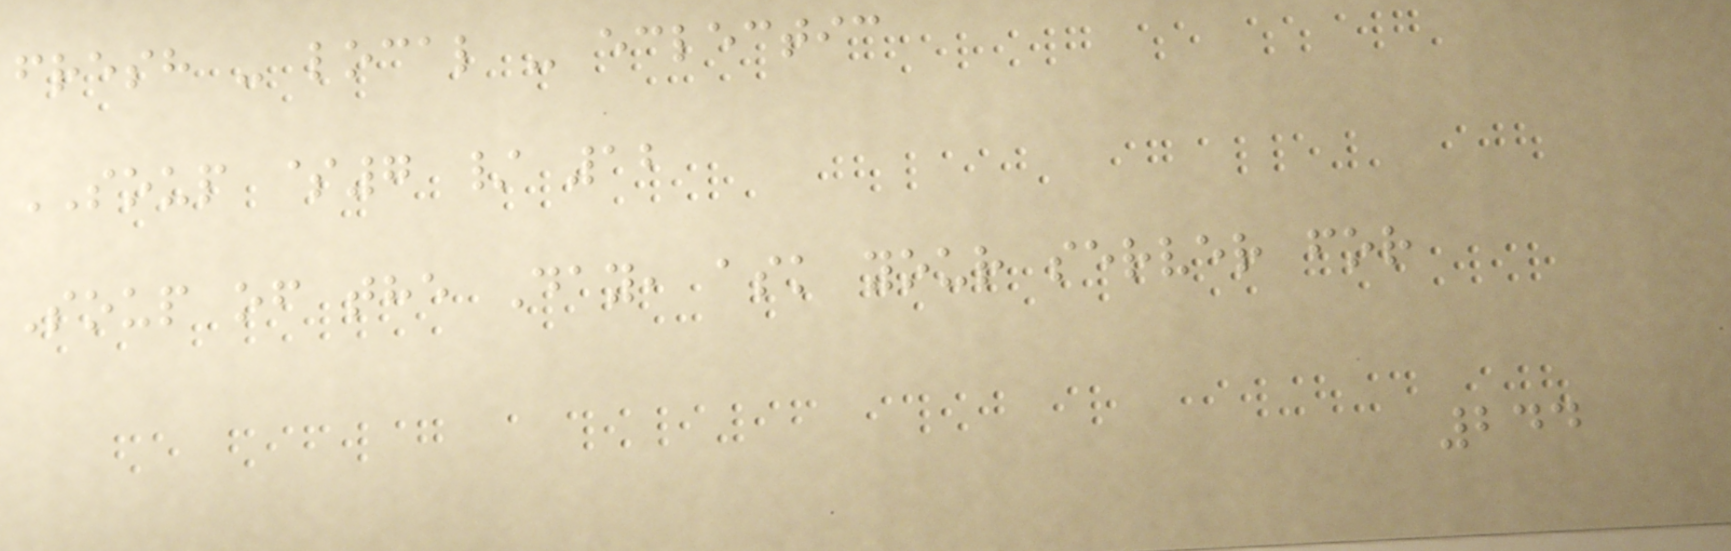fresh - local - eclectic
SOUP $7 / 12
Soup of the Day, ask your server for
244
